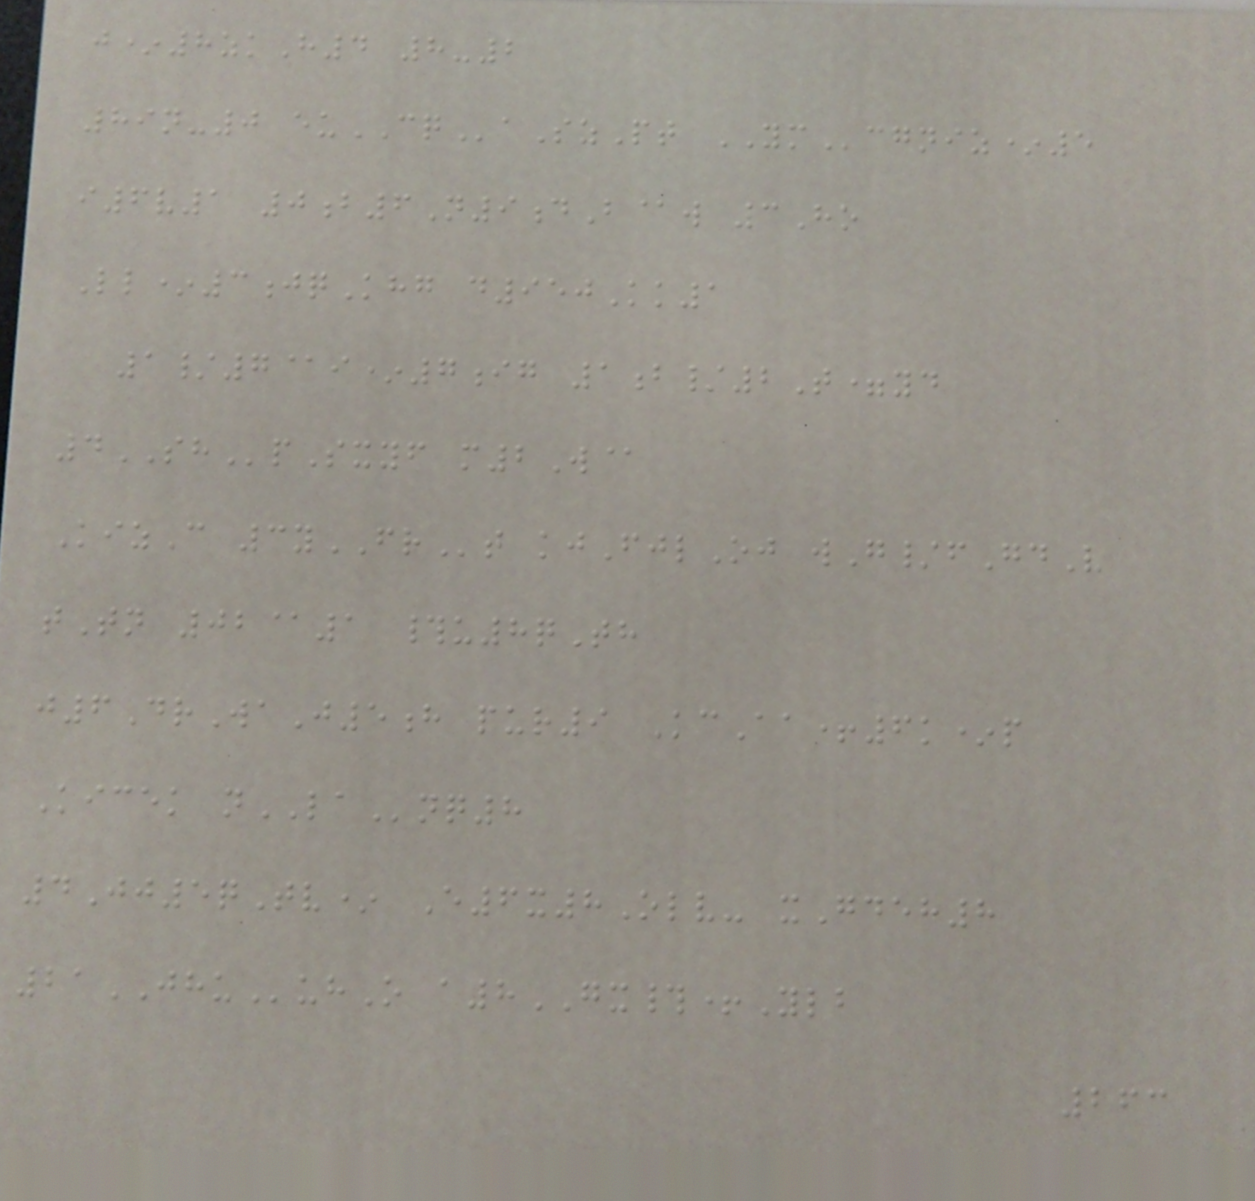j*8zkH4 8-2
89n-0 euCQaSzPt YMcgniz*5
i6v1 0b6N9dB@w 3Ho
Ll*3jqKhg d950Kk1
1/7@i*7ig 1b/2T=yd
4SHpSxyf m2W@
KizC 3yFRt kjFjlOj wG/fGdV
tTn 02@1 #u8qTh
j6DrWaJ5h pur9 KcAa+6k*p
Kicek nLAnq8
4Jj5qTv* E6x8Olv- xGdeh8
21JHUuhO a8GX#+Ylb
263
